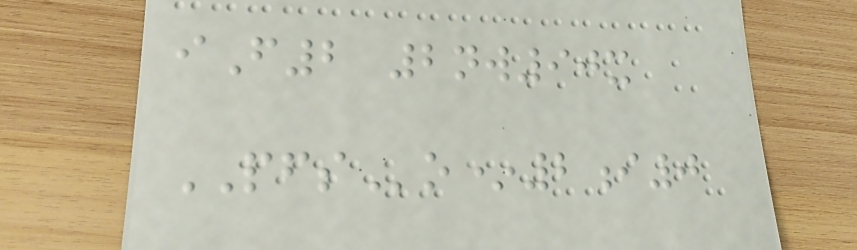iF2 2nw90x
PFSo*2i0
